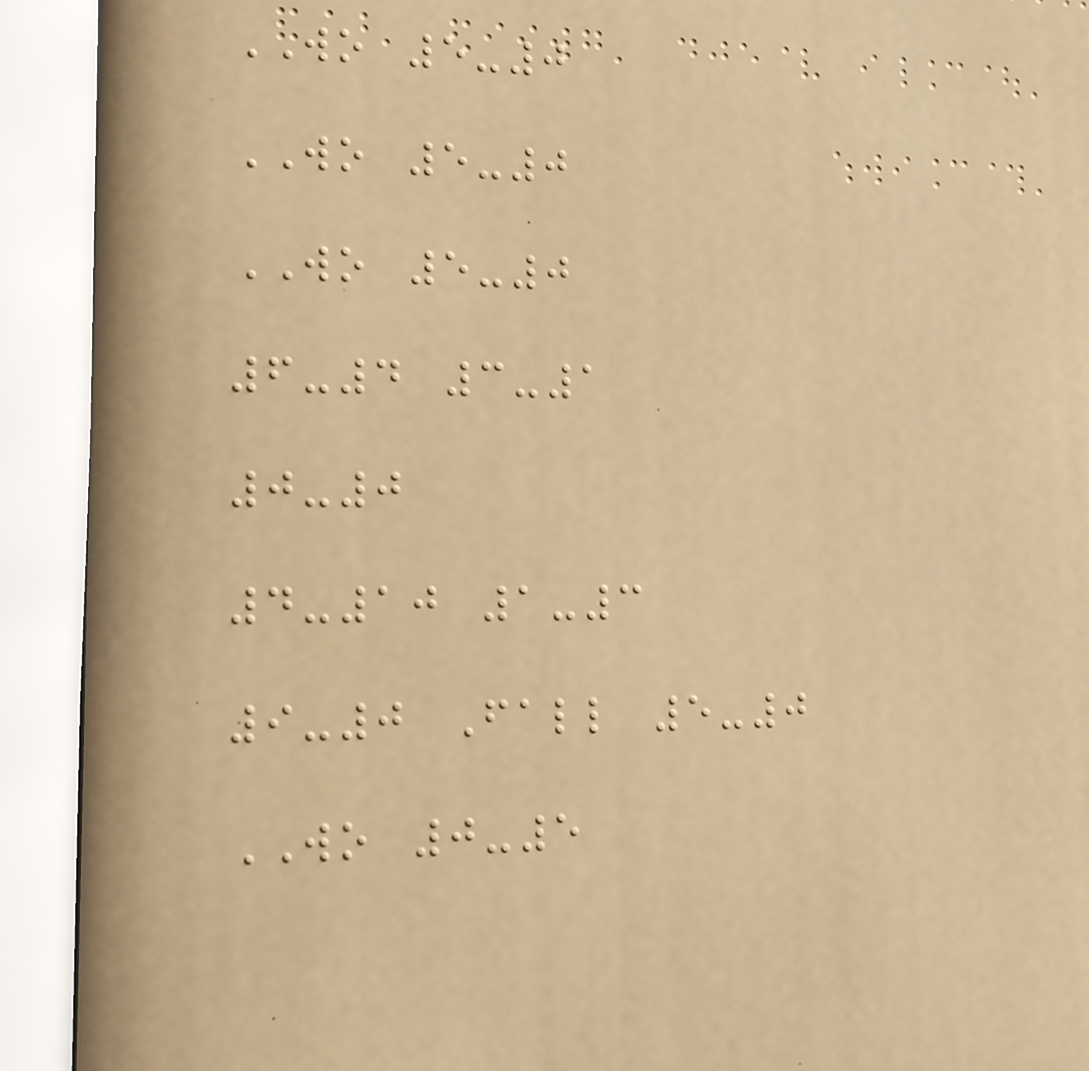WO 5-0
WO 5-0
WO 5-0
6-4 3-1
0-0
4-10 1-3
9-0 Fall 5-0
WO 0-5
